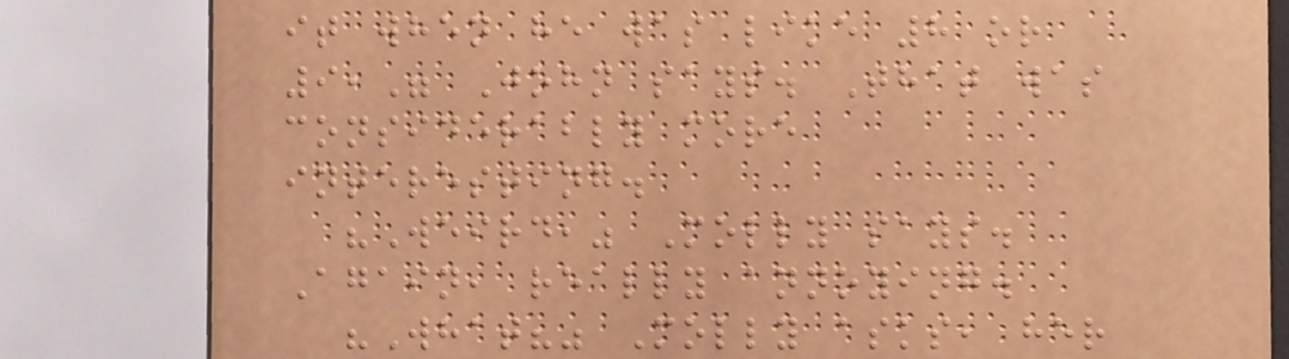it when he was like 8 or
9," John says. That was
considerably more
interesting.
"Weird," Molly says.
Again, really annoying.
"What?" Molly asks, her
